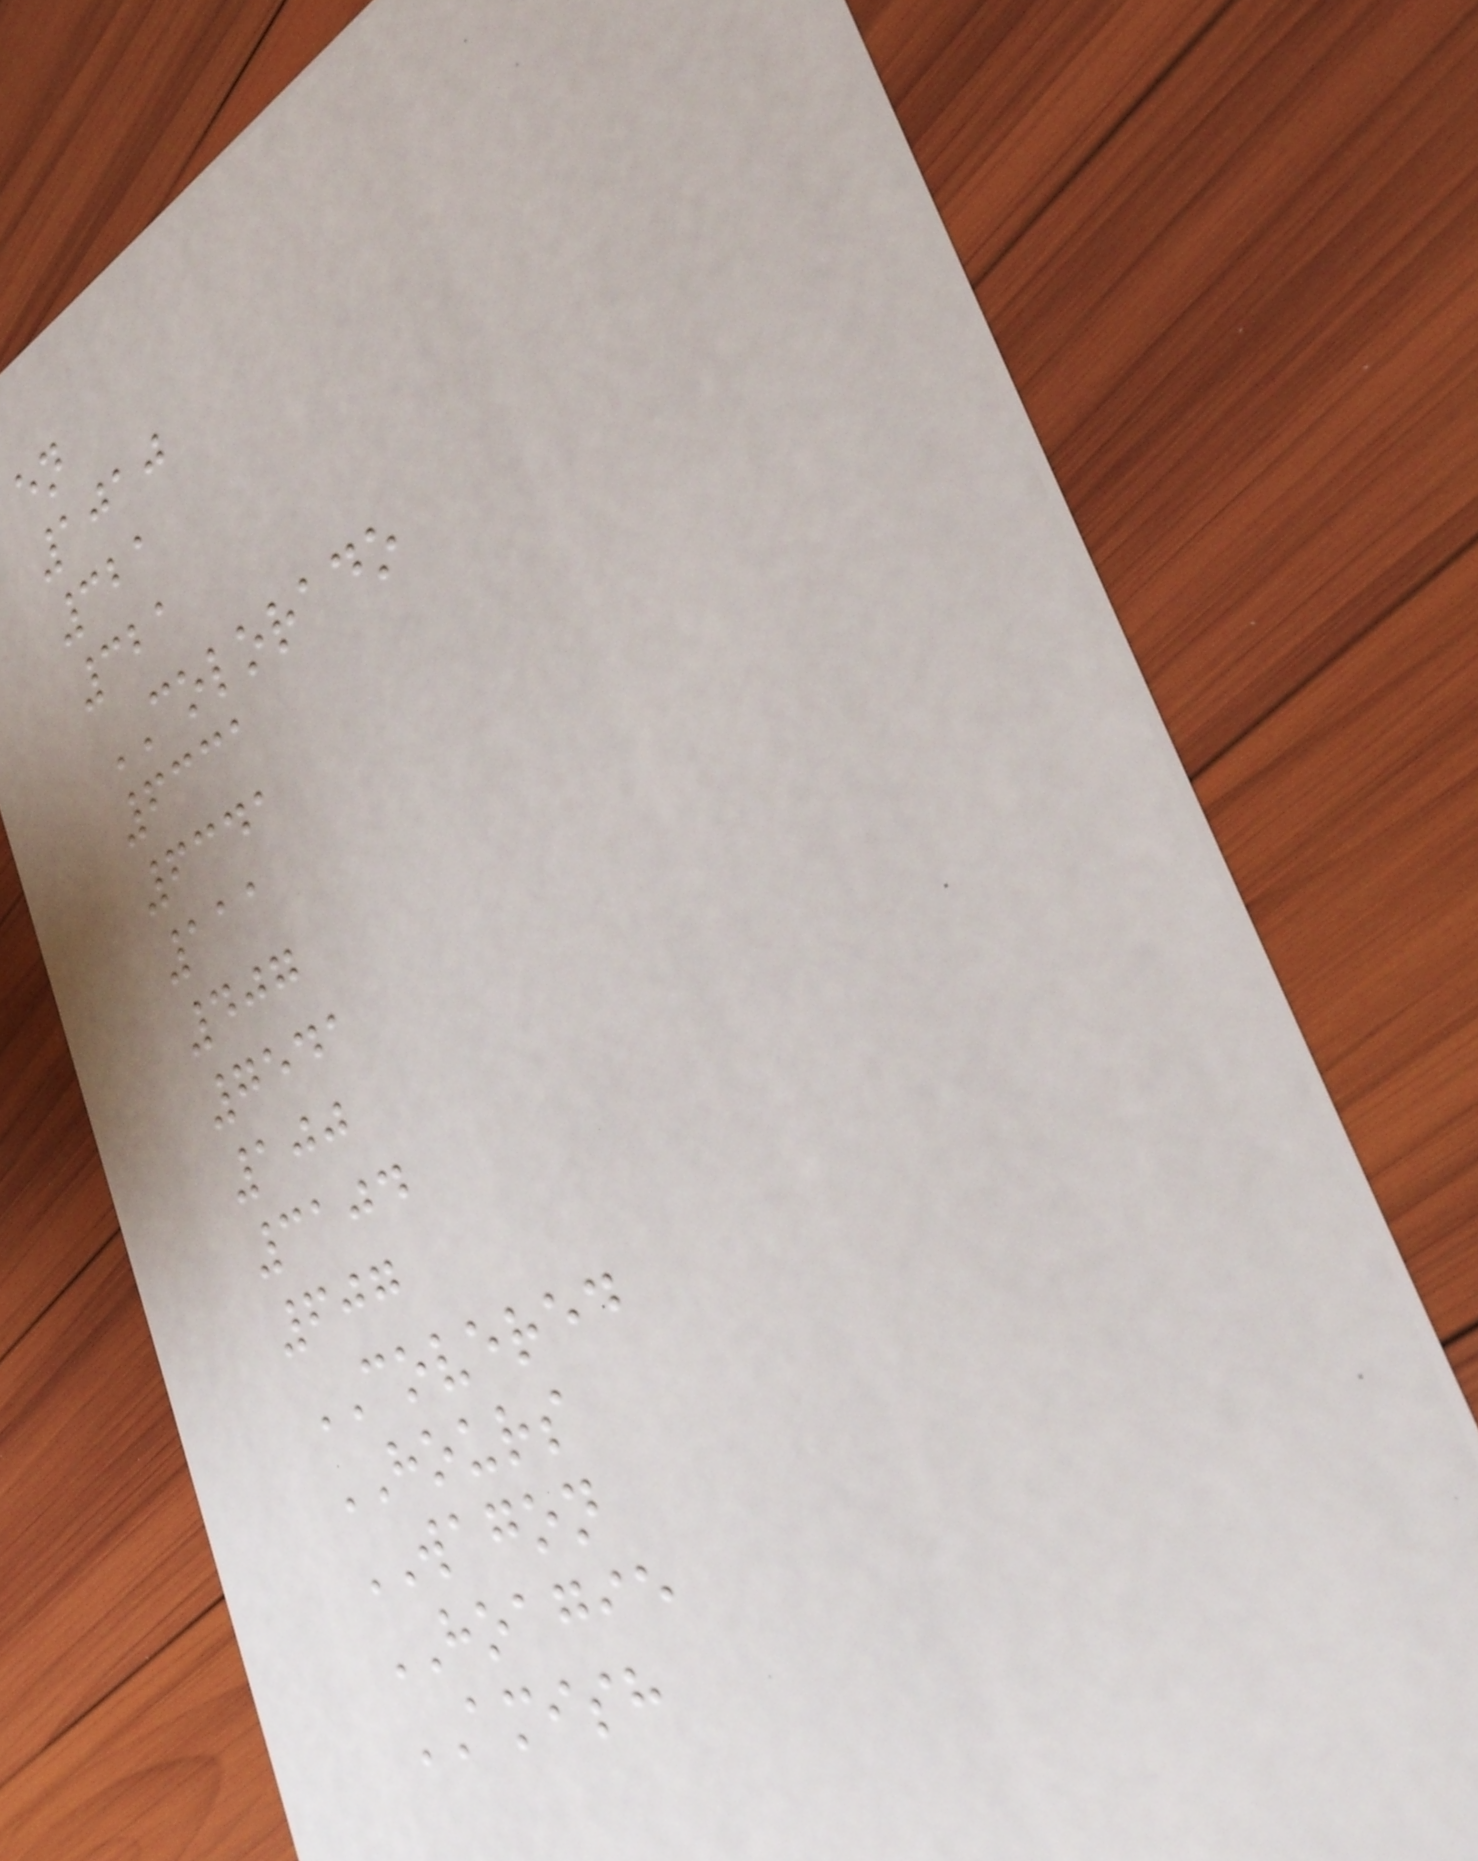en
1010
321
321
COLORADO
6331
6341
111
407
7541
100
3104
607
COVERED
HOURS
WAGON
HOAGIE
AMISH
